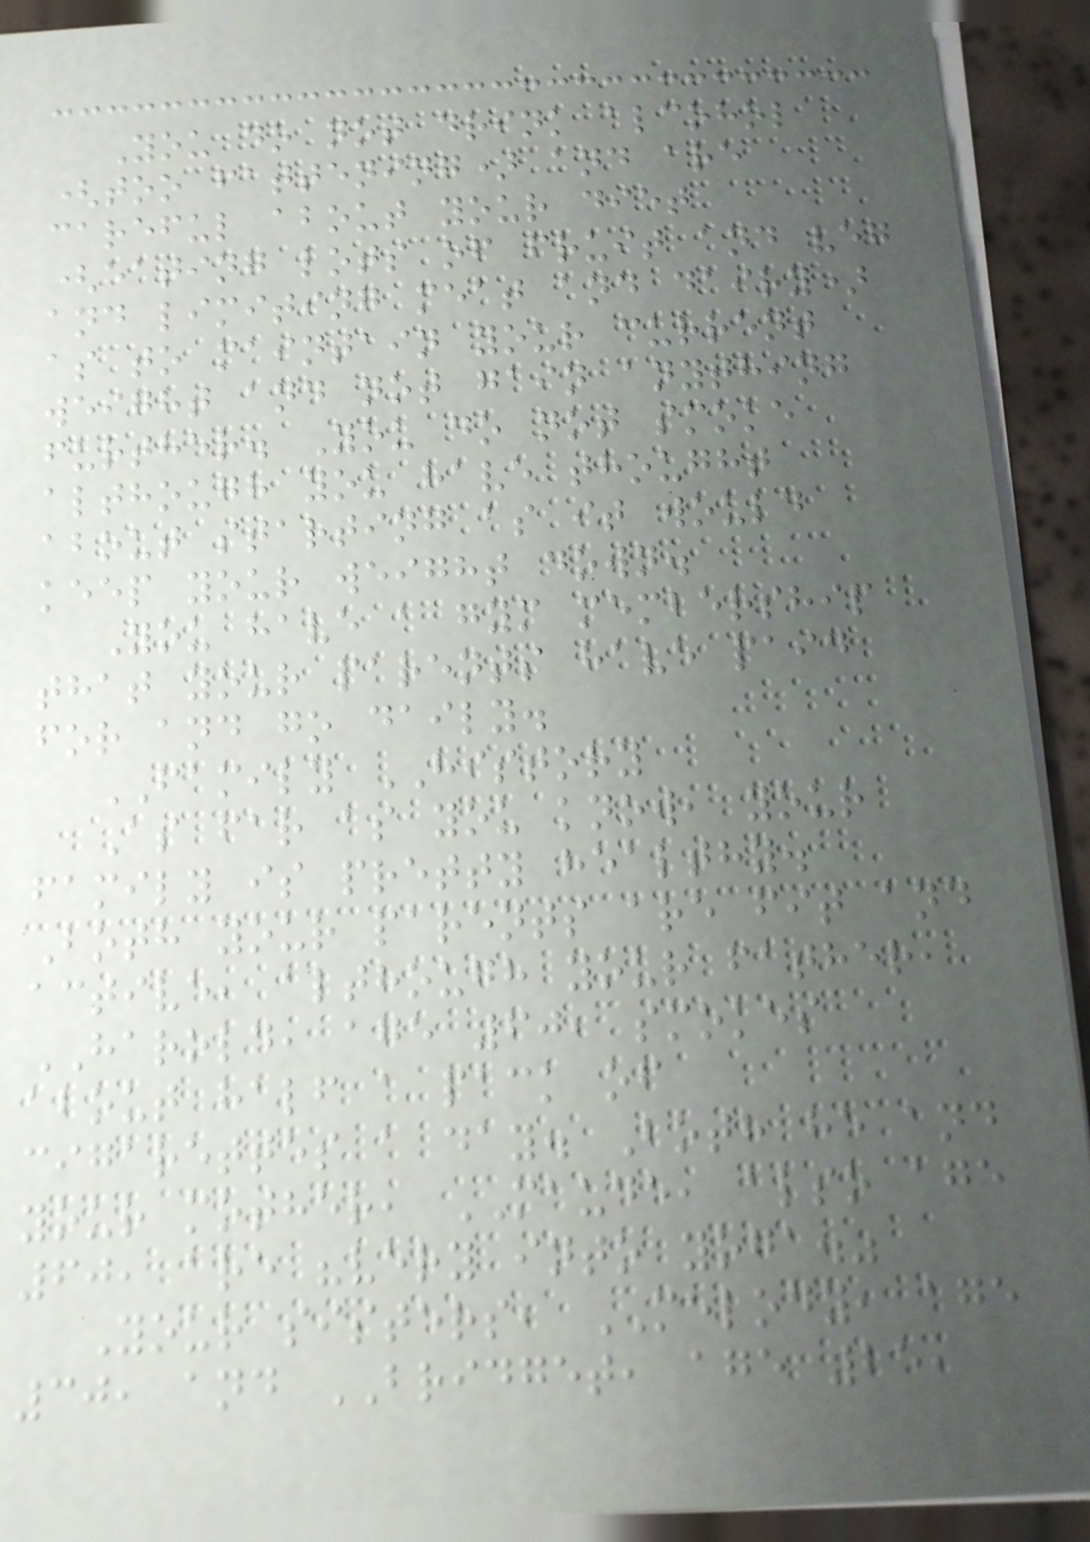You do not drink alcohol
(too fattening) and are
careful about your diet
(eating lots of fruit and veg
and limiting meat and dairy)
as to maintain your current
weight and not gain anything
further. You do not smoke
although you have thought
about starting as it would
keep your weight down.
You have a gym membership
that your parents have paid
for and go daily.
FAMILY HISTORY
As far as you know, your
family is pretty healthy.
Both your parents are fit and
active, although your father,
HAROLD, age 60, smokes
about half a pack of
cigarettes a day. Both he and
your mother, MAUDE, also age
60, are "very into yoga."
Your sisters, MELODY, age
30, and BRIDGET, age 25,
